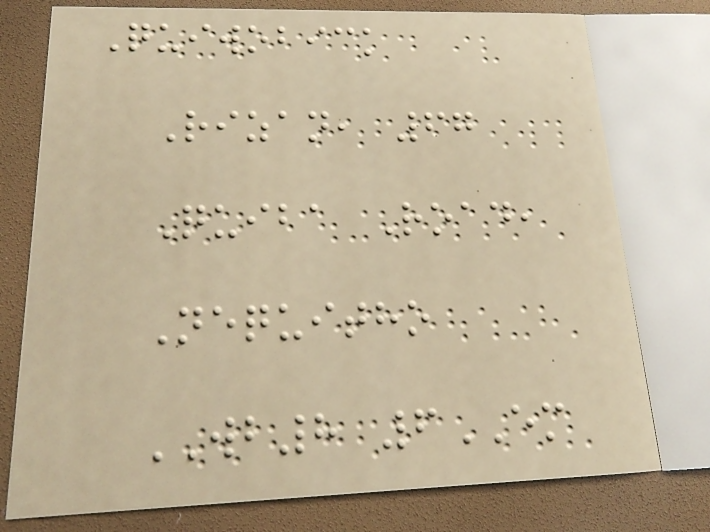Quiwobick
Rizan, 67
Quiba Road,
Nequitho
WB8 6EM
